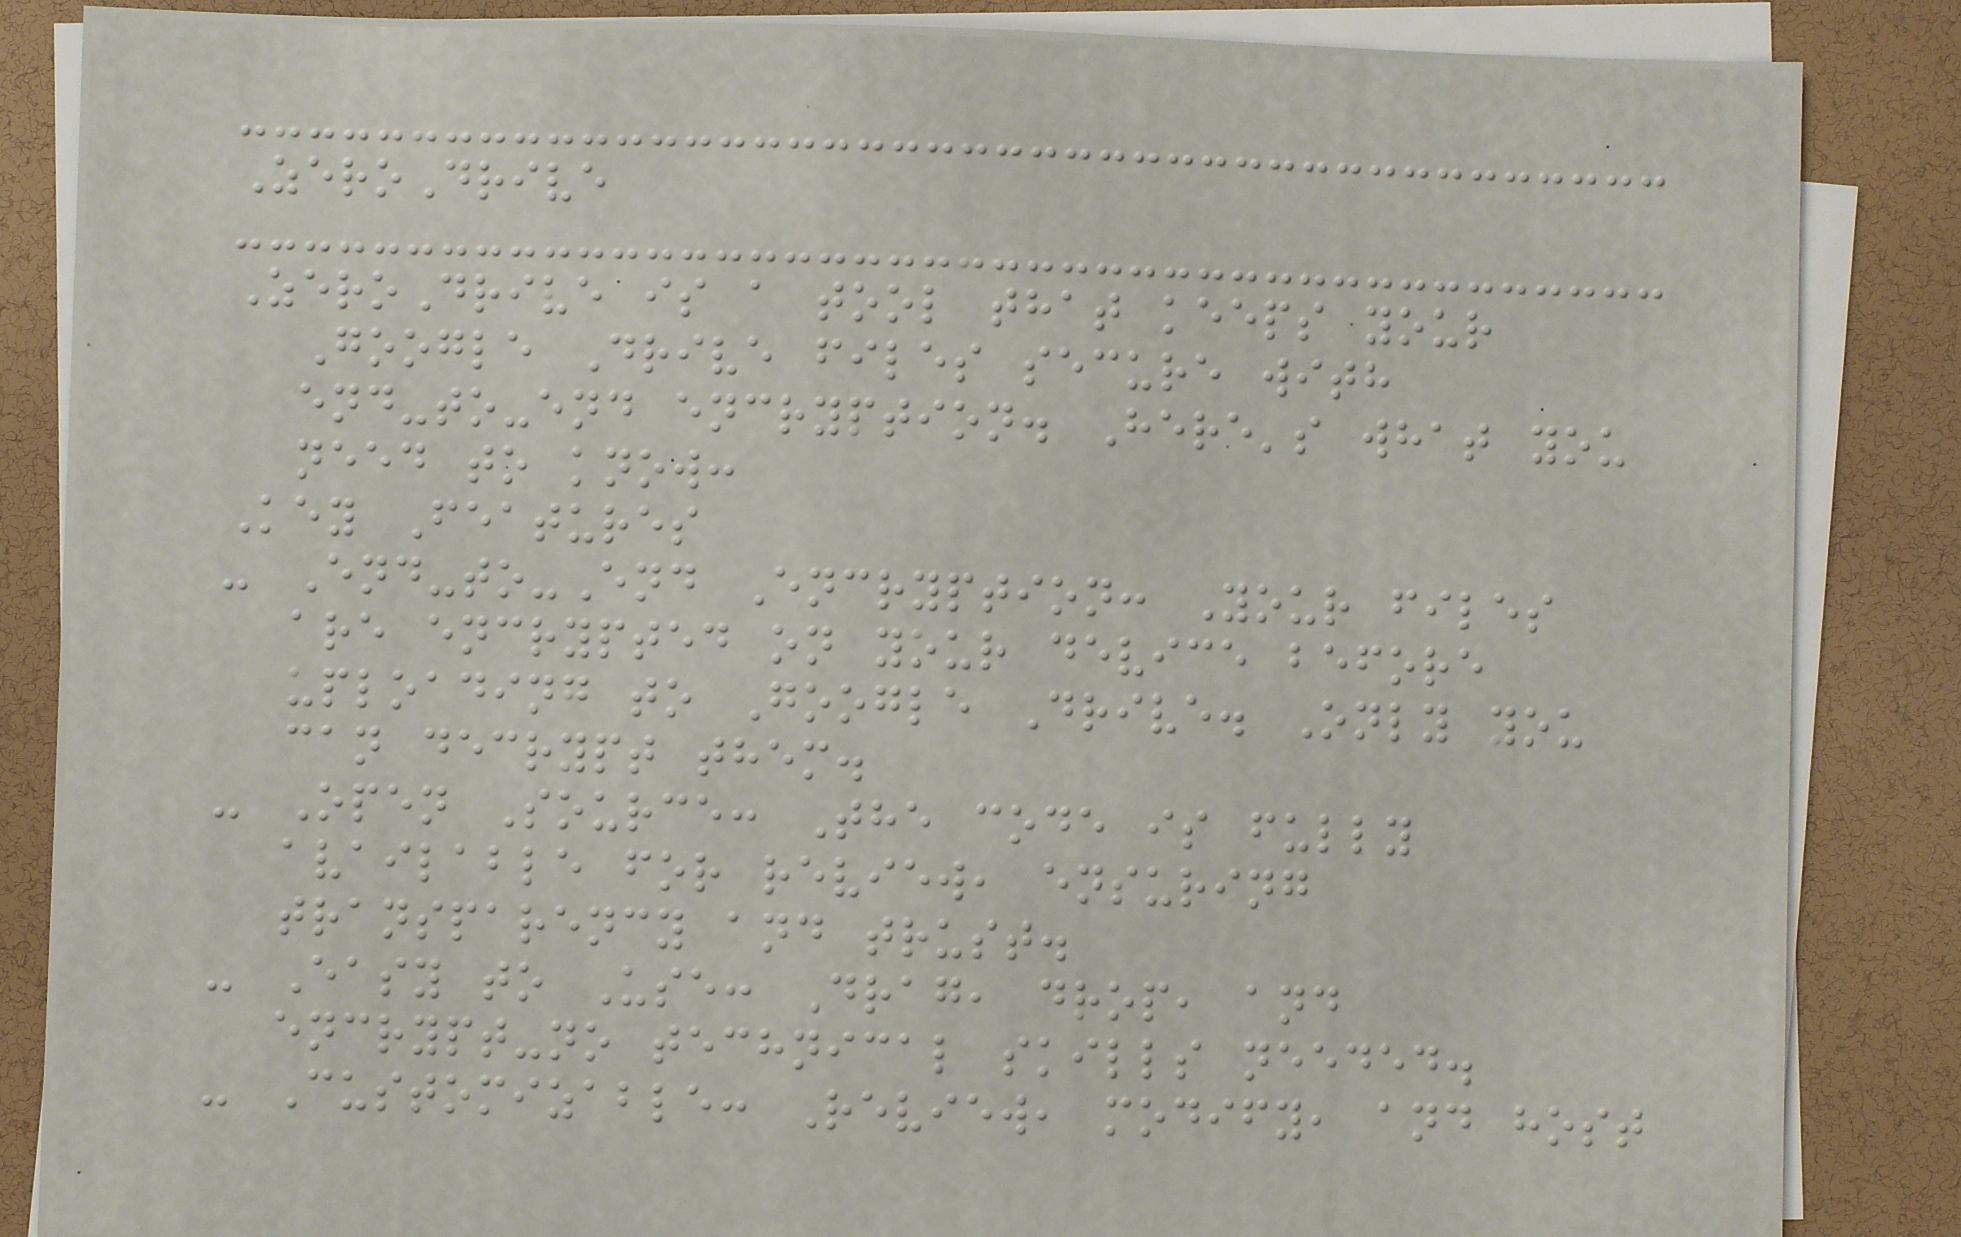ZeroDrive
ZeroDrive is a tool that keeps your
Google Drive files secure with
end-to-end encryption. Here's what you
need to know:
Key Features
- End-to-End Encryption: Your files
are encrypted on your device before
uploading to Google Drive. Only you
can decrypt them.
- Open Source: The code is fully
available for review, ensuring
transparency and trust.
- Easy to Use: Drag, drop, and
encrypt-no technical skills needed.
- Customizable: Review, modify, and host
